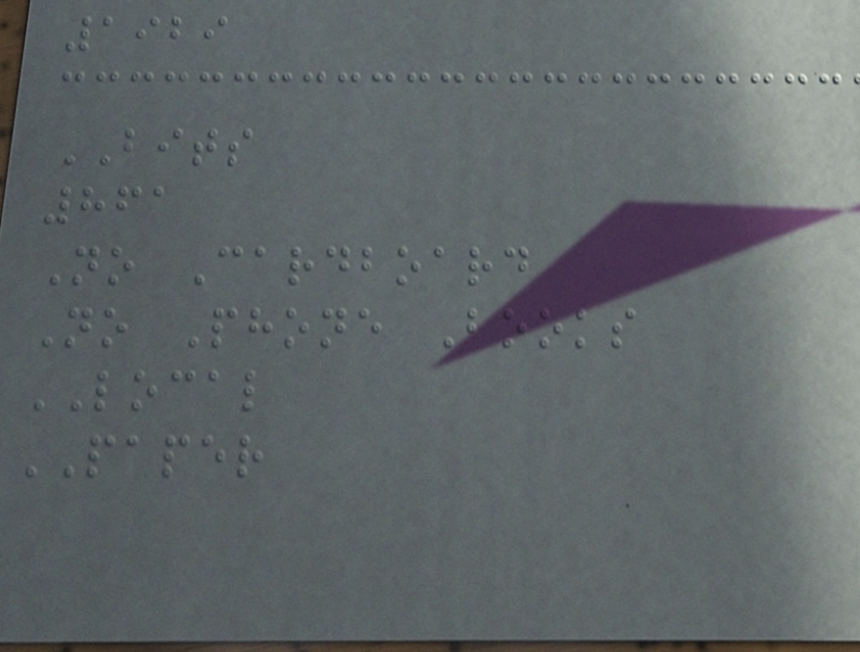1929
BITS
861
No Cardboard
No Phone Books
LOCAL
PAPER
